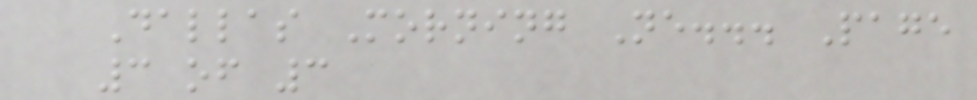Dallas Morning Ne... Page
3 of 3
